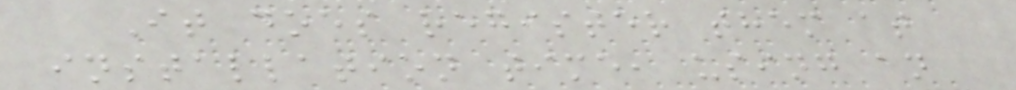It does register them at
installation time, using an
